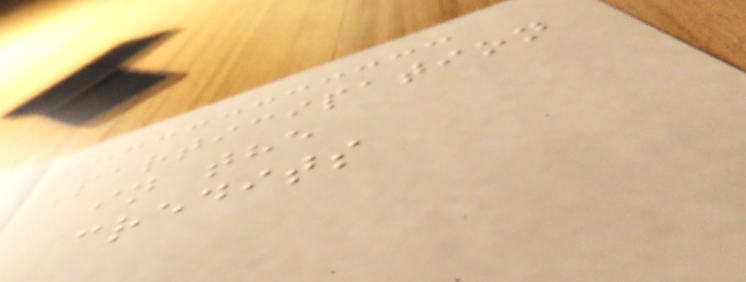Participation
in the
credits
